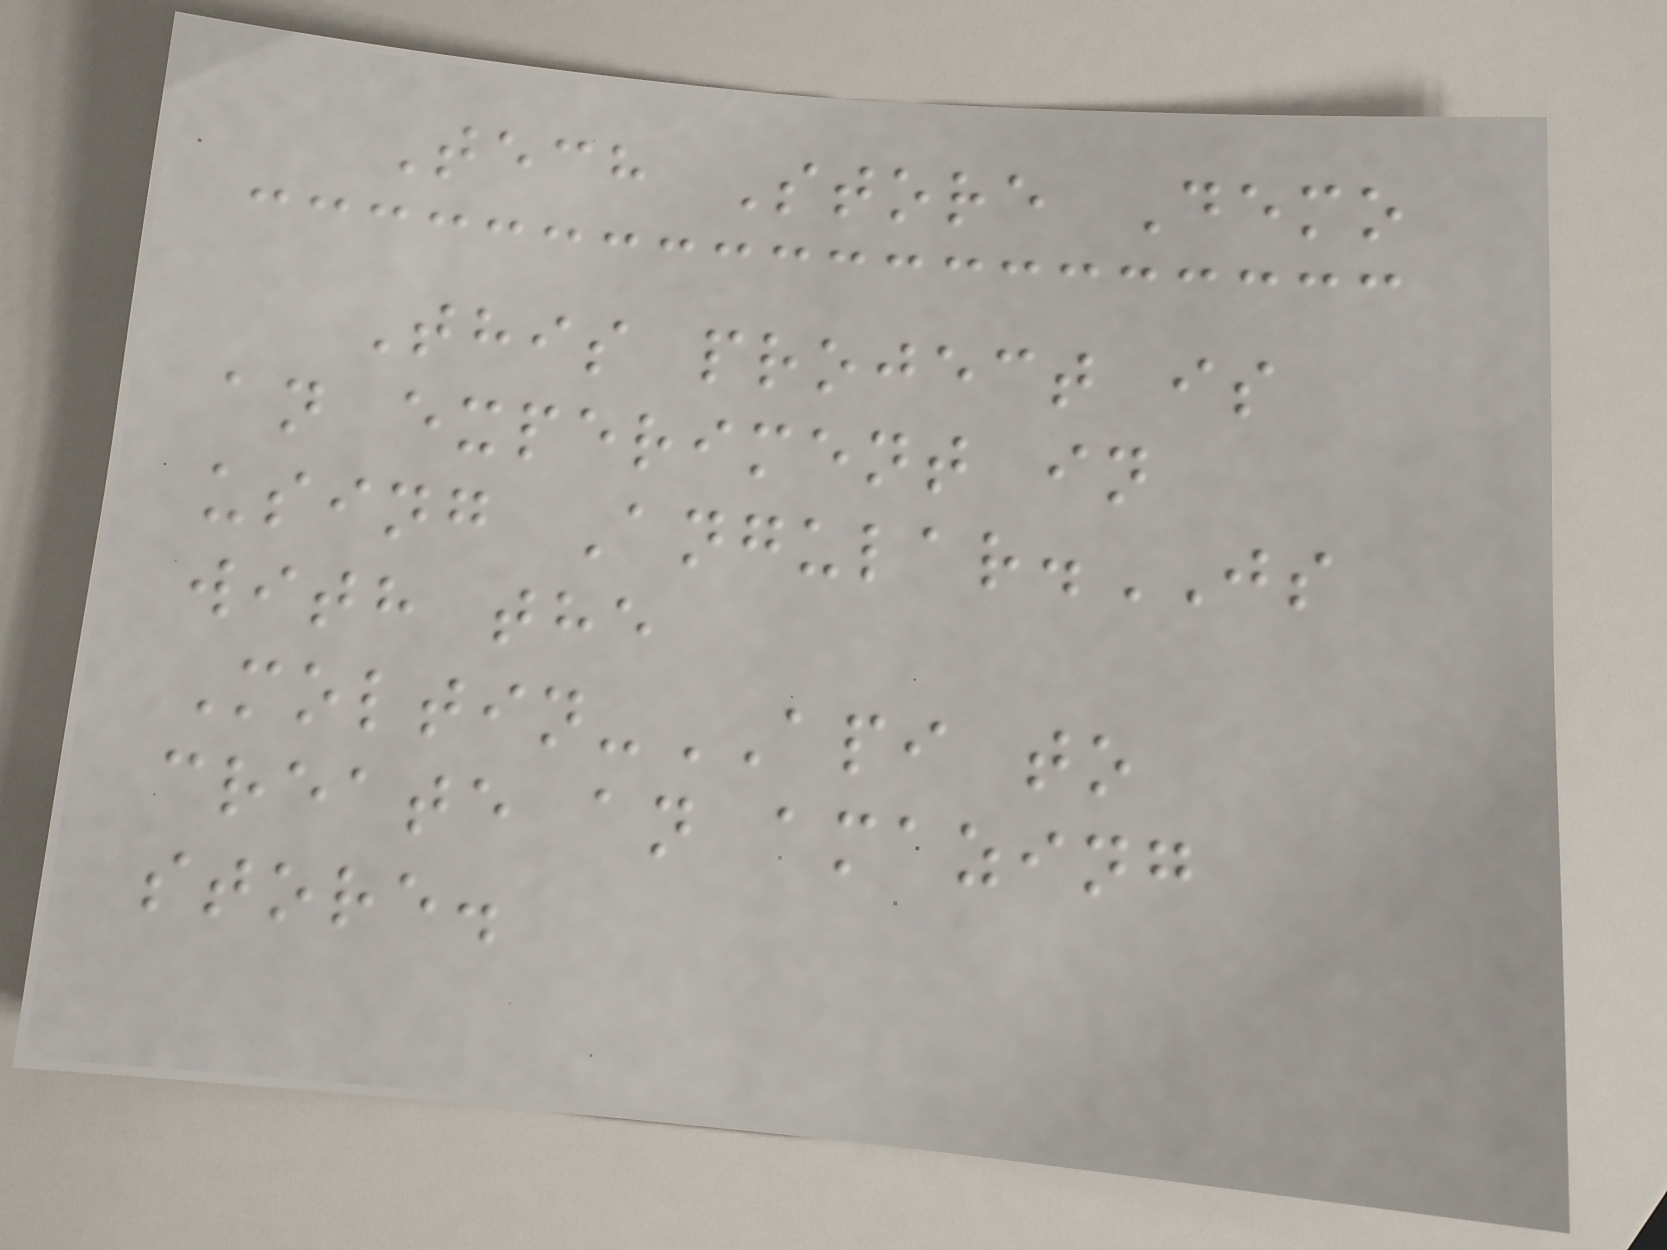Tech Store Demo
This project is
an experiment in
using Angular.JS
with the
Moltin-API to
create an amazing
store.
